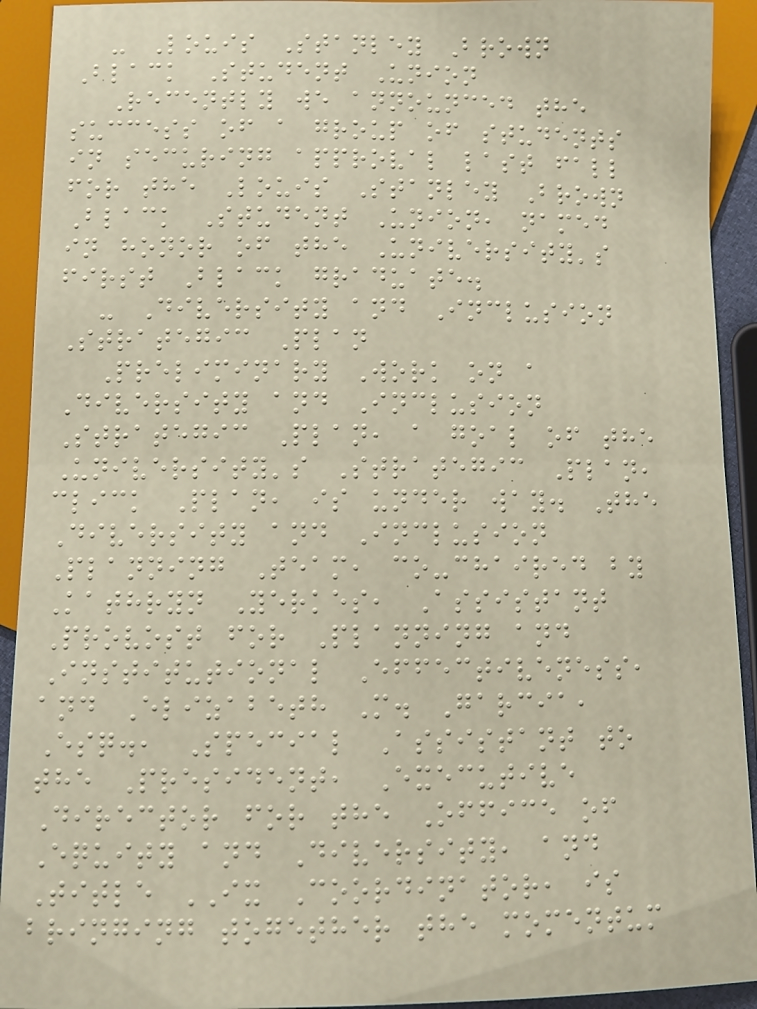- Louis Stanley Brown
Black Student Union
Recently we announced the
success of a group of students
in securing approval last fall
for the Louis Stanley Brown
Black Student Union, named
in honor of the University's
first Black graduate.
- Diversity and Inclusion
Strategic Plan
Preliminary Work on a
Diversity and Inclusion
Strategic Plan, a goal of the
University's Strategic Plan,
click Plan, is under way. The
Diversity and Inclusion
Planning Team, co-chaired by
Kathryn Yerkes, Assistant
Provost for Planning and
Institutional Effectiveness,
and Elizabeth M. Garcia,
Esq., Special Assistant to
the President, Executive
Director for the Office of
Equity and Diversity, and
Title IX Coordinator, is
bringing together the momentum
